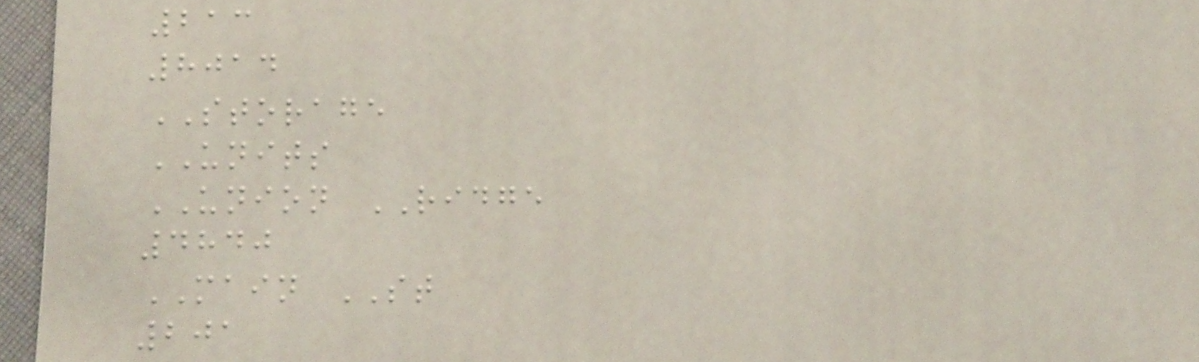213
8014
STORAGE
UNITS
UNION RIDGE
4840
MAIN ST
201
